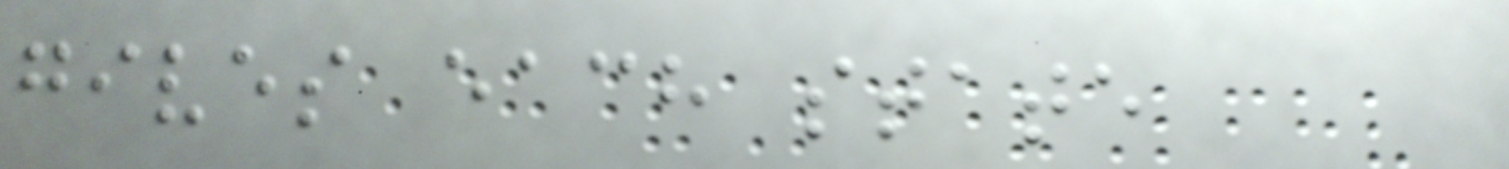gives each state
